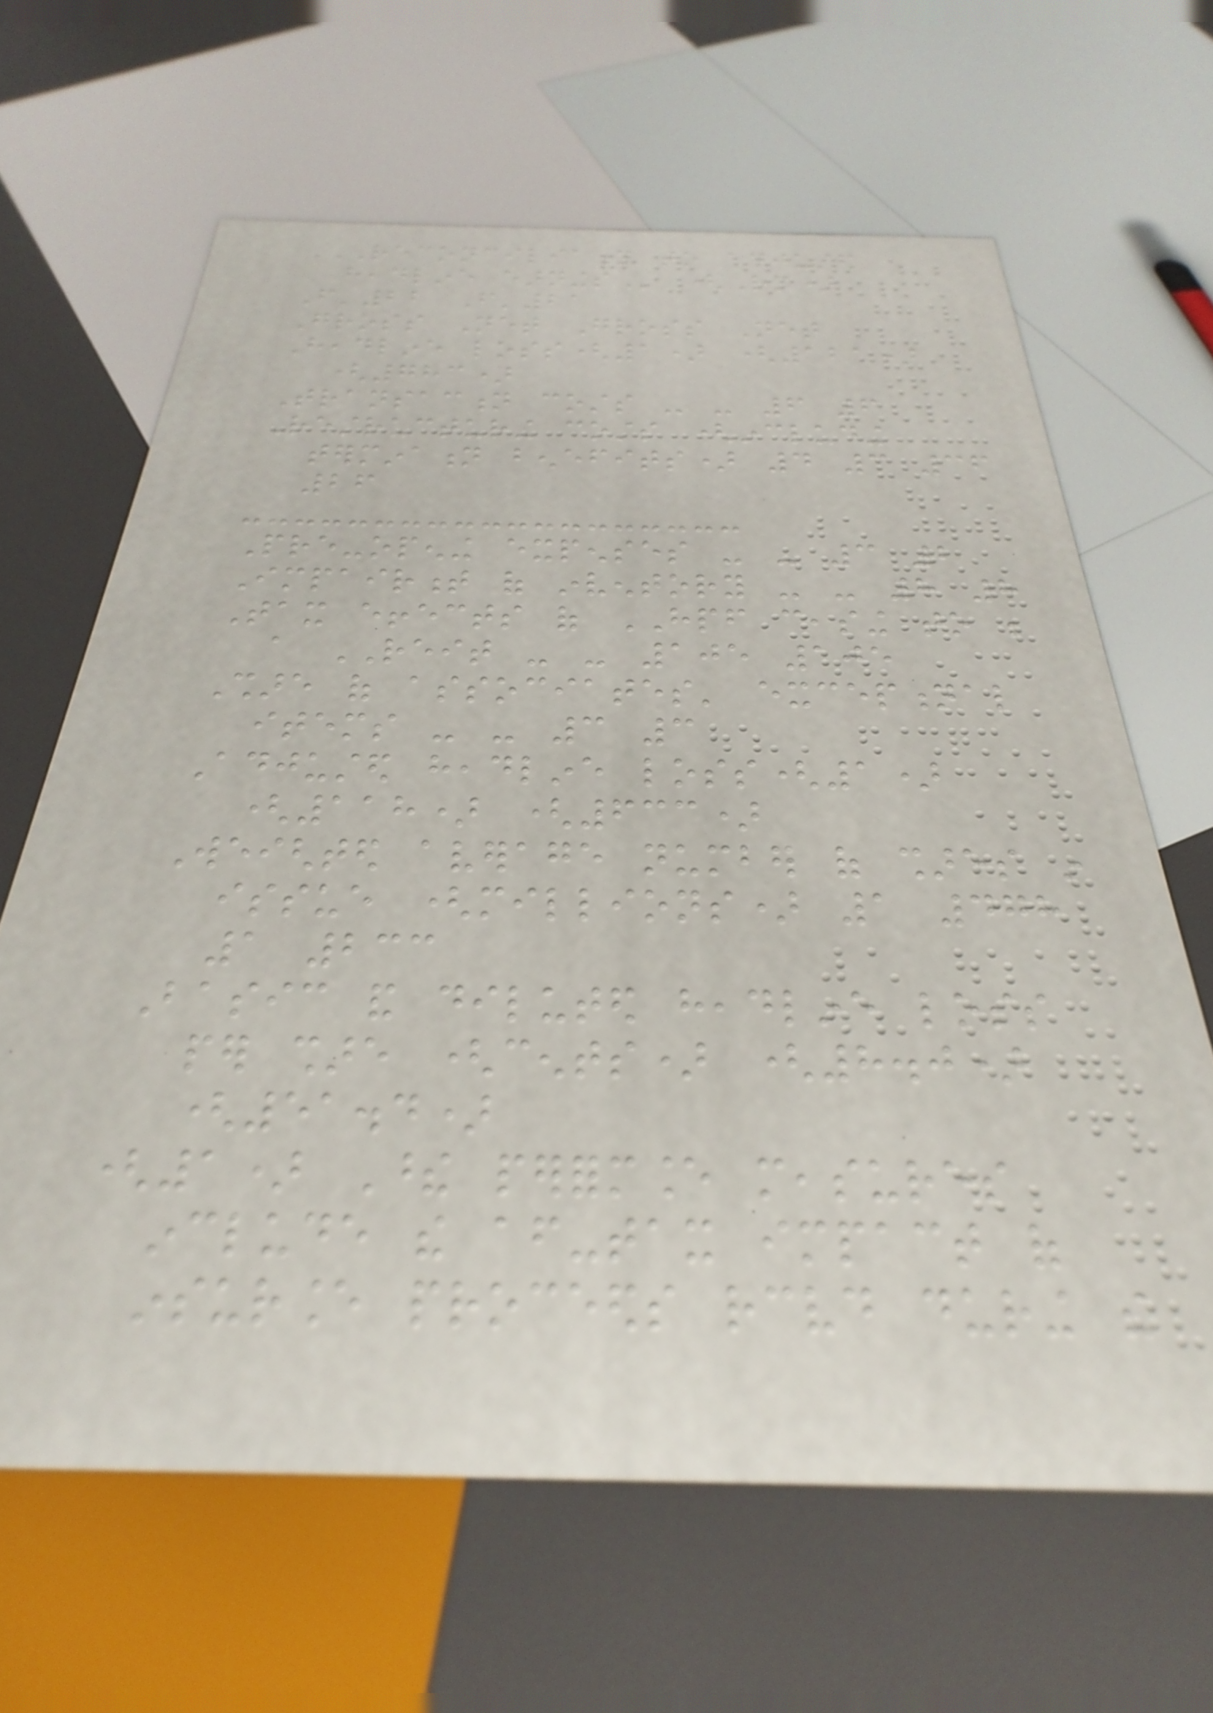RECONCILIATION TO ADJUSTED
HEADLINE EARNINGS (Rm)
F'22 F'21
Gross Net Gross Net
Headline loss(1) (121)
(783)
Transaction costs - - 6 6
Restructuring costs (including
termination benefits) 4 3 36
26
Pre-opening expenses - - 3 2
Impairment of inventory - - 8 8
Tax effects of HPF ceasing to be
a REIT - - 105 105
Share of associates' exceptional
items - - 3 3
Adjusted headline loss(1)
(118) (633)
Weighted average number of shares in
issue (millions) 1 478
1 233
Basic and diluted headline loss
per share (cents) (8.0)
(51.4)
(1) These performance measures
include the after-tax impact of
insurance proceeds received during the
